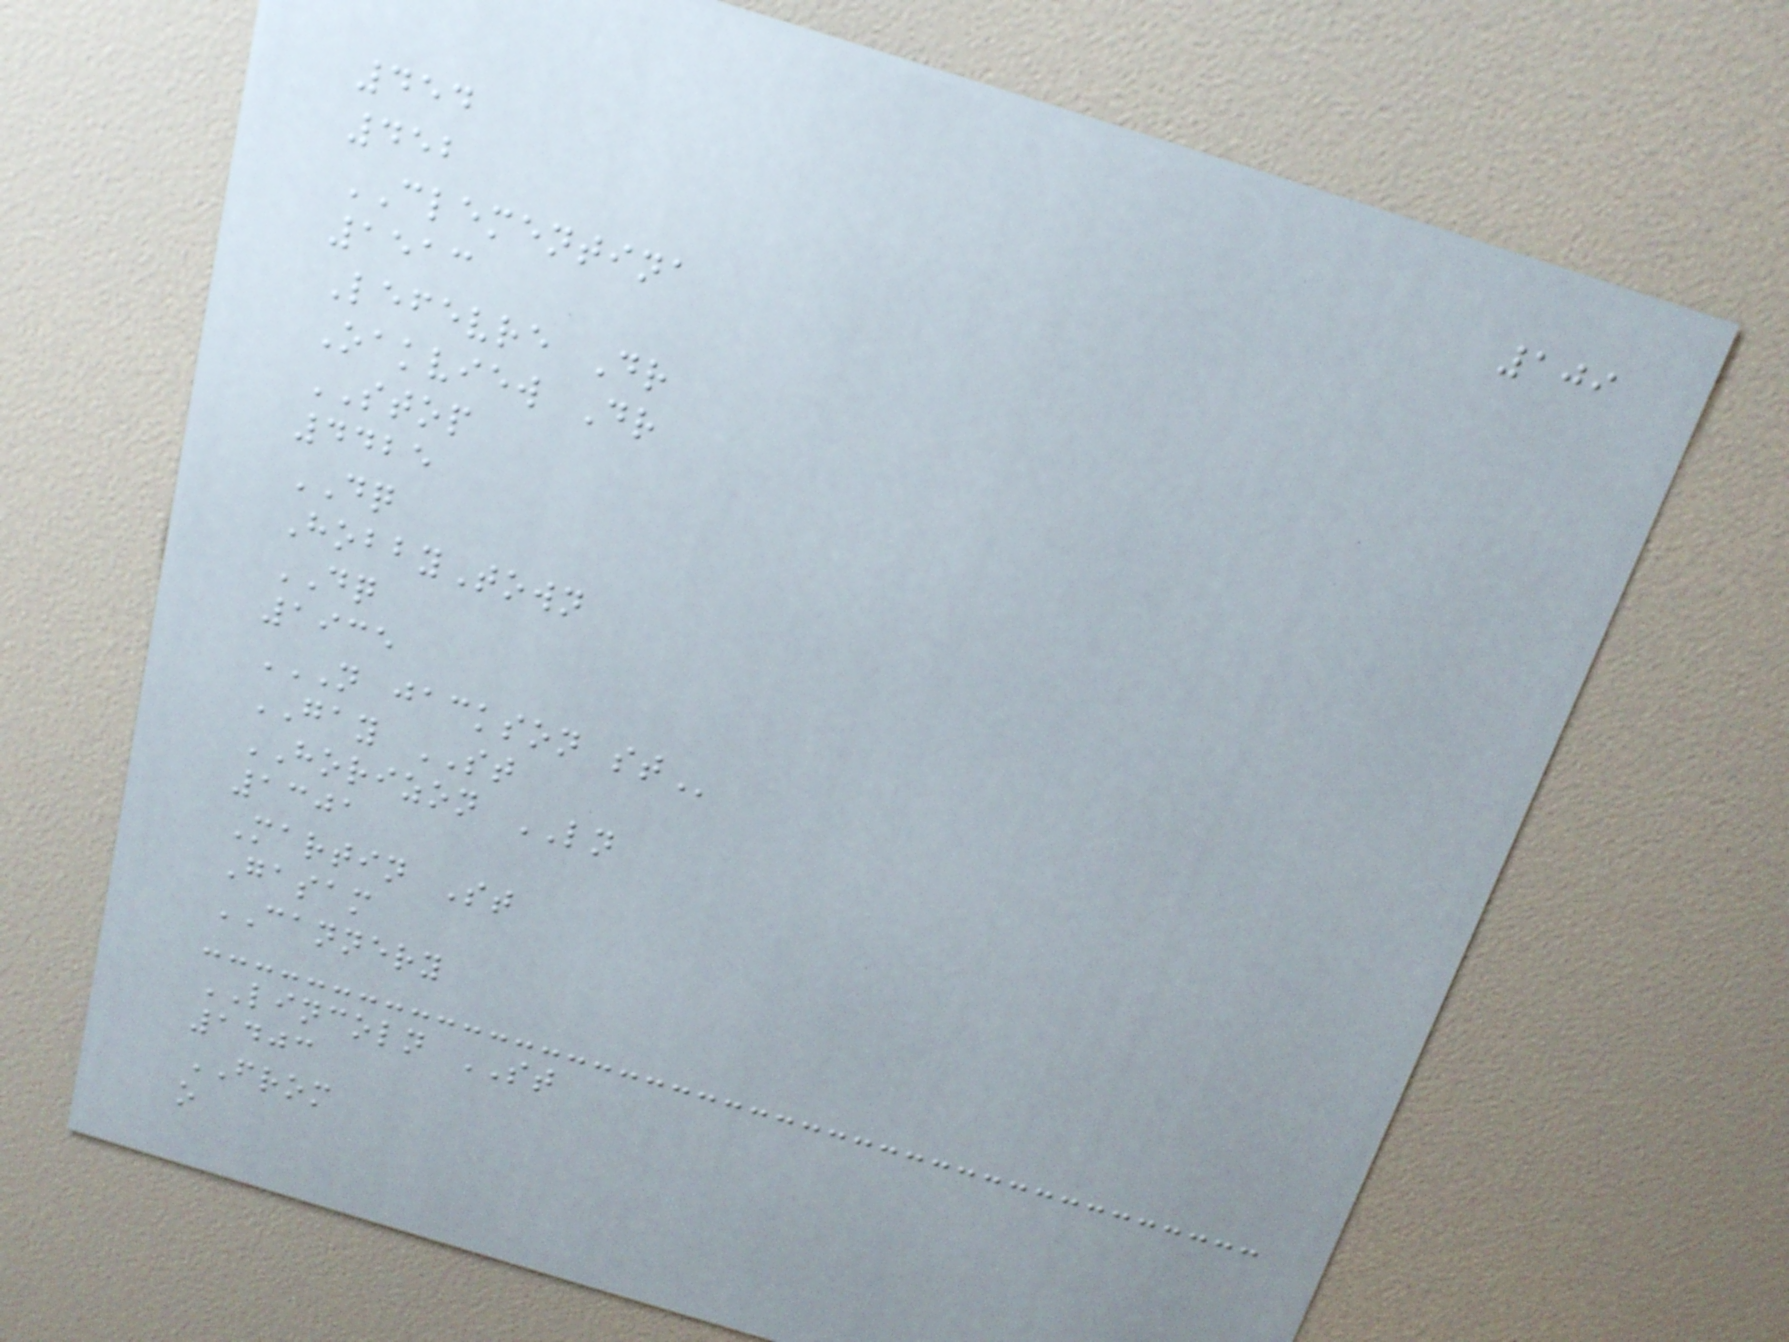109
454
452
CLEMENTINA
1513
Lefevre Dr
Oakview Dr
STOP
4425
DQ
HobbyTown
DQ
1935
N JACKSON ST
GAY ST
HORIZON LN
1301
Martin St
Gasam
CANNERY
LINCOLN ST
1403
FROM
o
